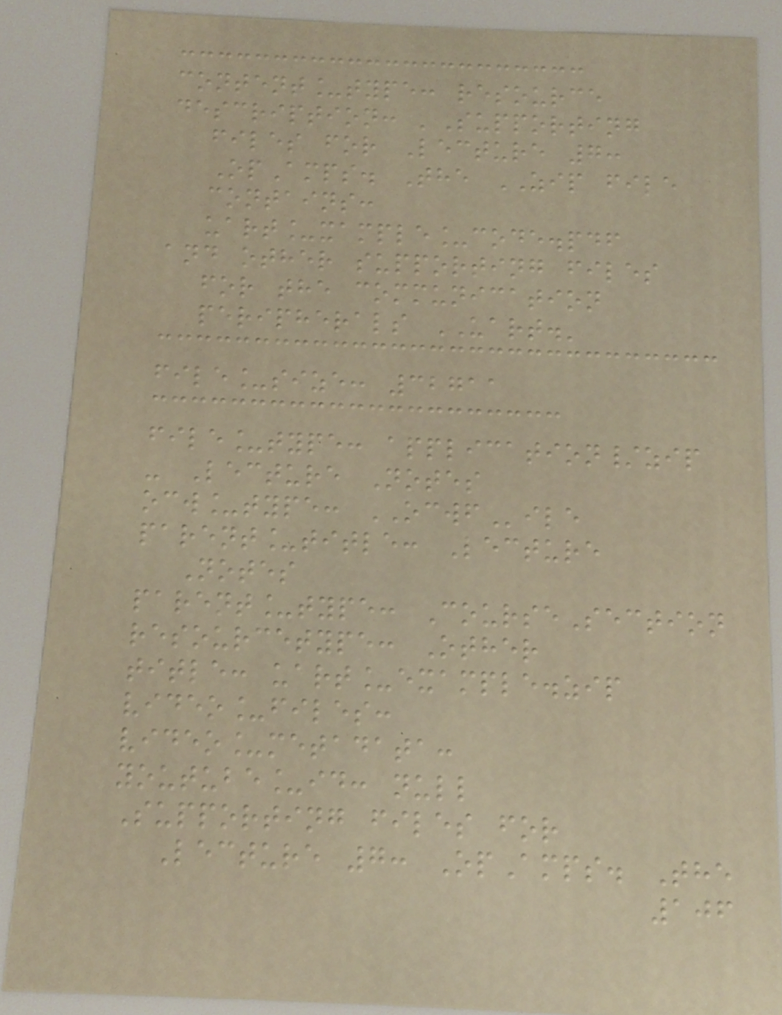content_type: resource
description: 'Supporting
files for Lecture 7:
OpAmps. The ZIP file
contains:
uart_xample_code.pdf
and other supporting files
for the communication
peripherals UART.'
file_size: 32711
file_type: application/zip
- Lecture Notes
ocw_type: OCWFile
parent_title: Lecture
Notes
parent_type: CourseSection
resourcetype: Other
title: uart_example.zip
video_files:
video_metadata:
youtube_id: null
Supporting files for
Lecture 7: OpAmps. The
106
